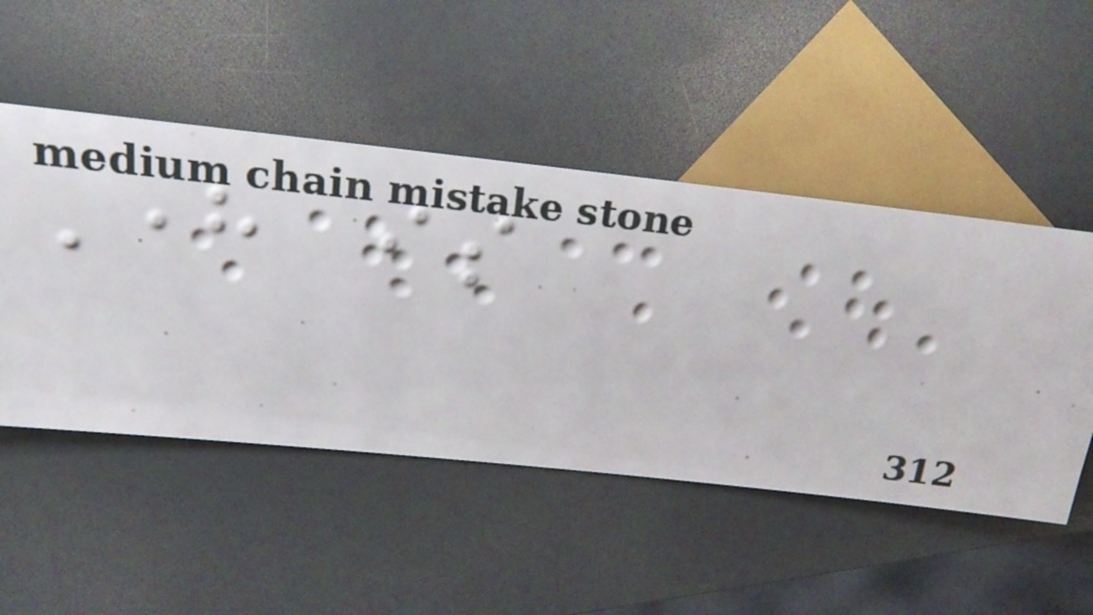Here is
